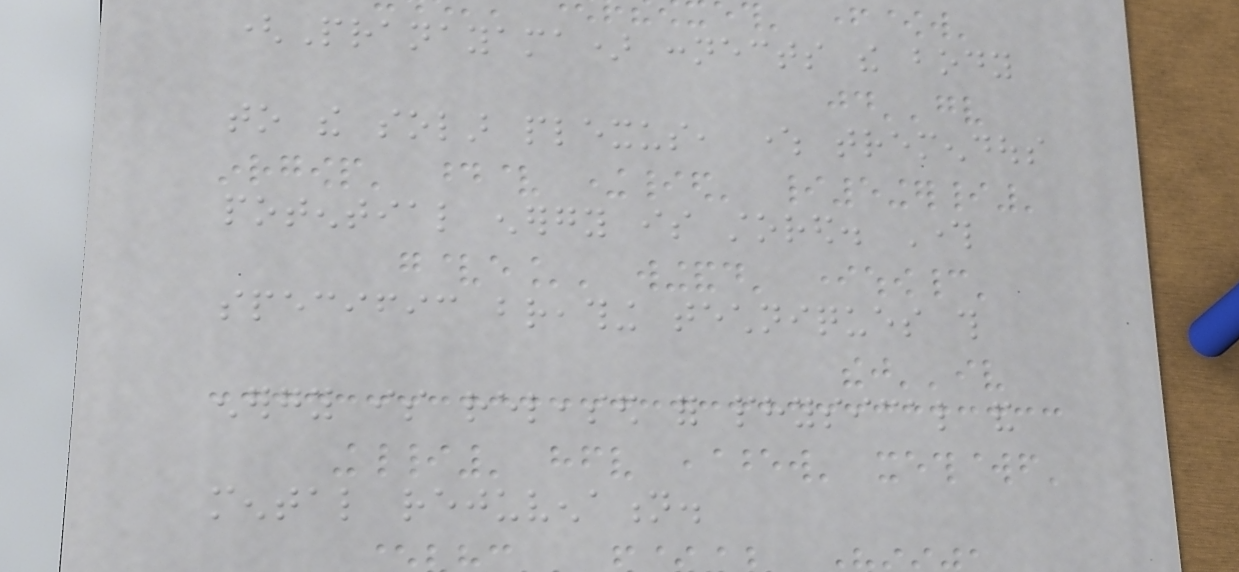(Pranayama) connects the body
to the solar plexus, where tremendous
potential energy is stored. Through
specific breathing techniques this
energy is released for physical and
mental rejuvenation.
